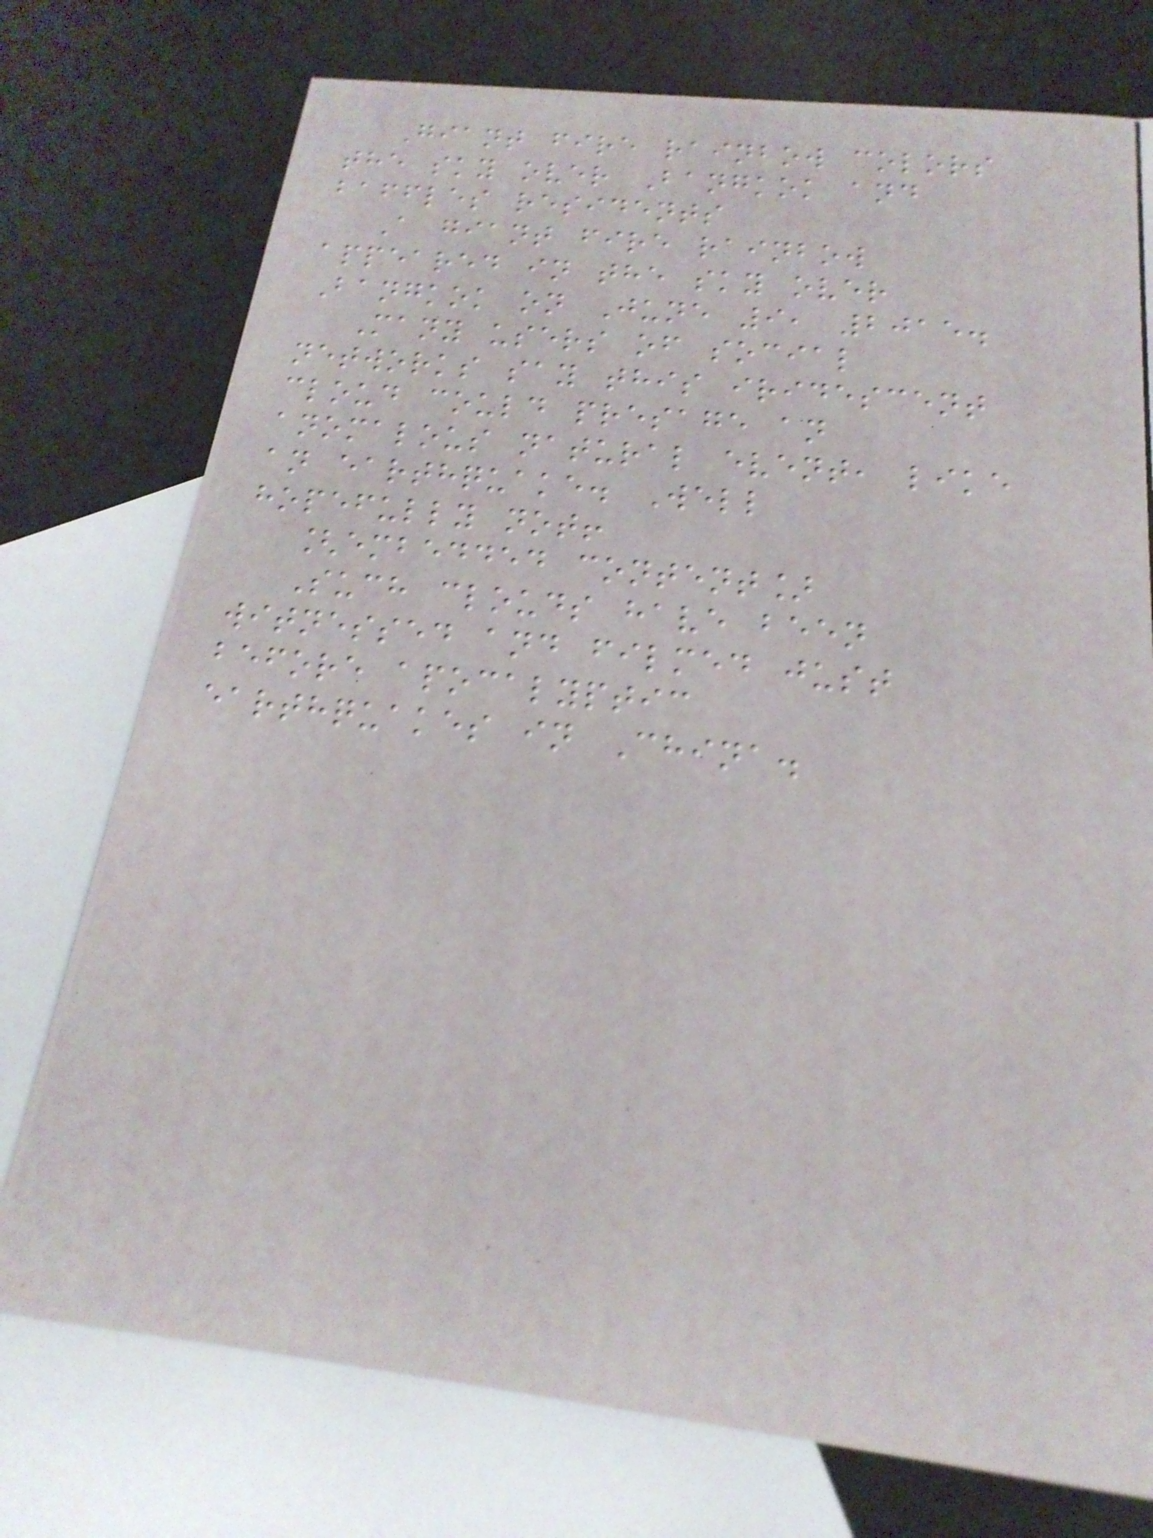Giant fire rainbow colors
the sky over Bangkok and
baffles residents
A giant fire rainbow
appeared in the sky over
Bangkok on June 9, 2015.
Many users of social
networks say this iridescent
cloud could presage an
anomalous natural event, like
an earthquake. Well
hopefully not!
[embedded content]
Such clouds have been
witnessed and filmed just
before apocalyptic
earthquakes in China.
